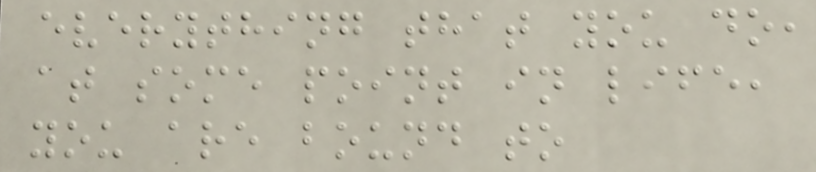everything that you do,
at some point in life,
you are bound to
